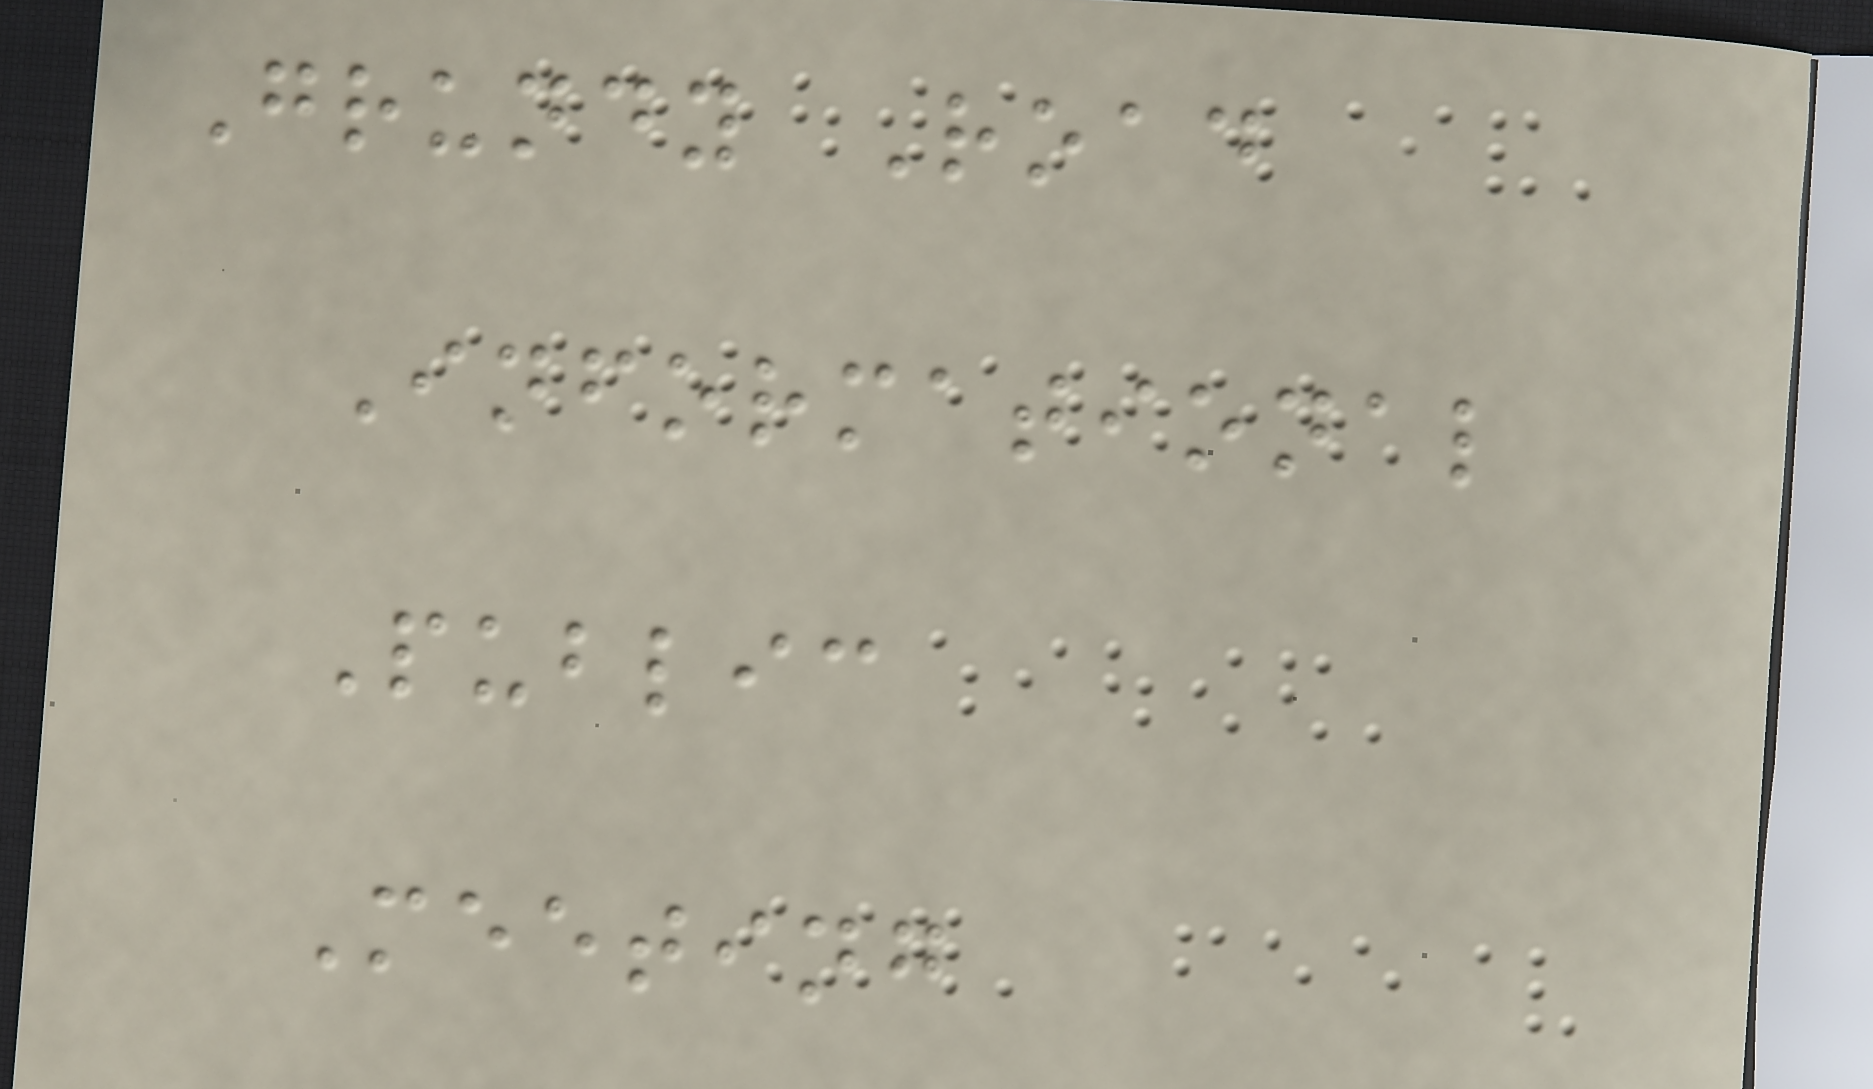Grundy Road
Informational
Public
Meeting
